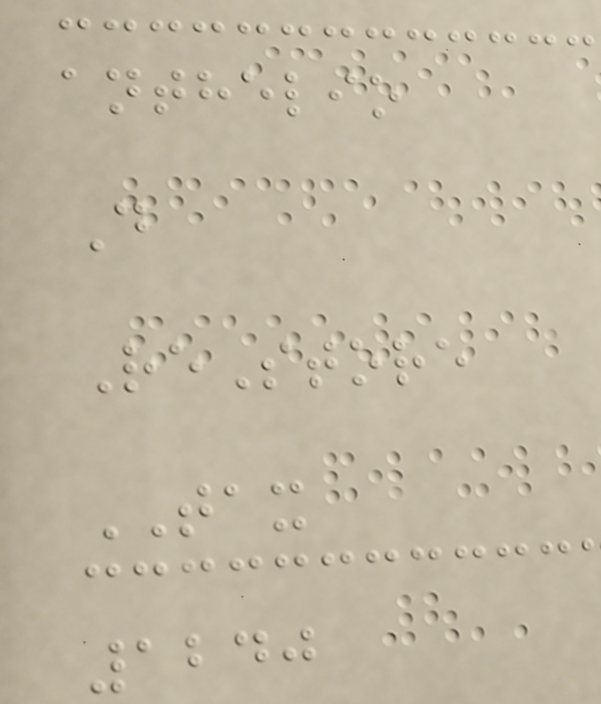anthelio
D
ReStore
TAX
1240
